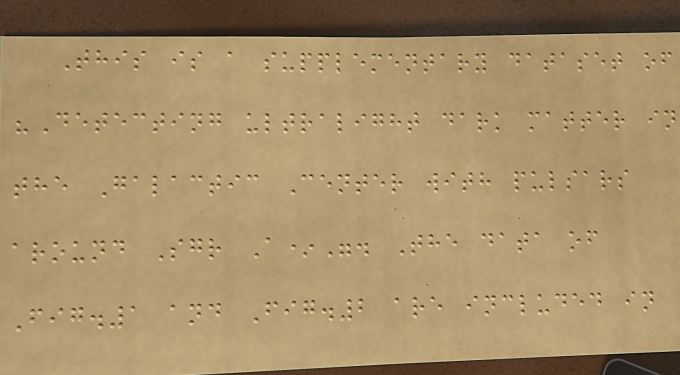This is a supplementary dataset of
"Detecting ultralight dark matter in
the Galactic Center with pulsars
around Sgr A*". The data of
Fig.1 and Fig.2 are included in
